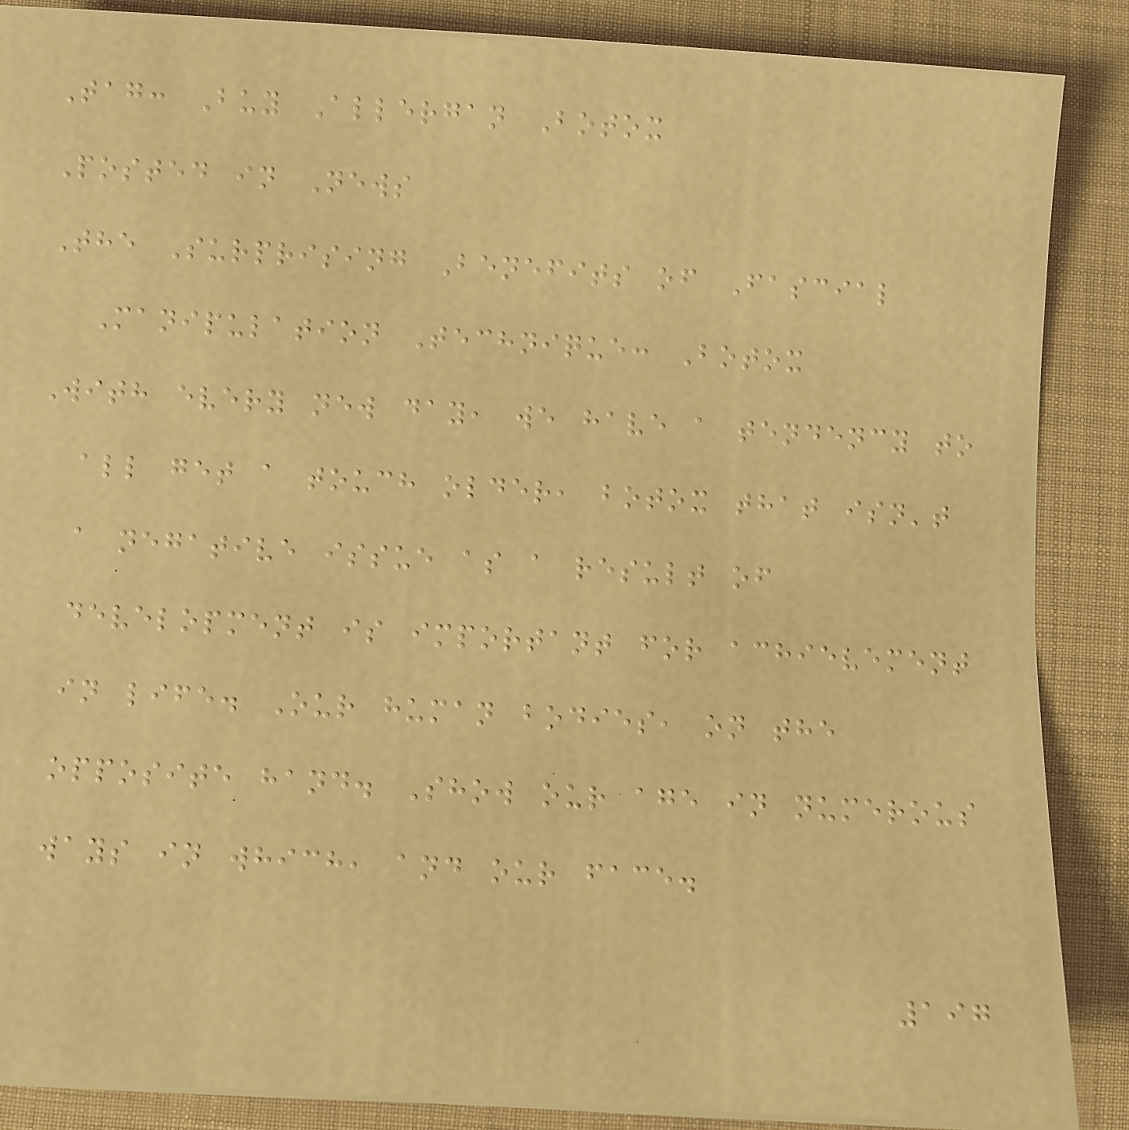Tag: Buy Allergan Botox
Posted in News
The Surprising Benefits of Fascial
Manipulation Technique: Botox
With every new day, we have a tendency to
all get a touch older, botox that isn't
a negative issue as a result of
development is important for achievement
in life. Our human bodies, on the
opposite hand. Show our age in numerous
ways in which, and our face.
197
